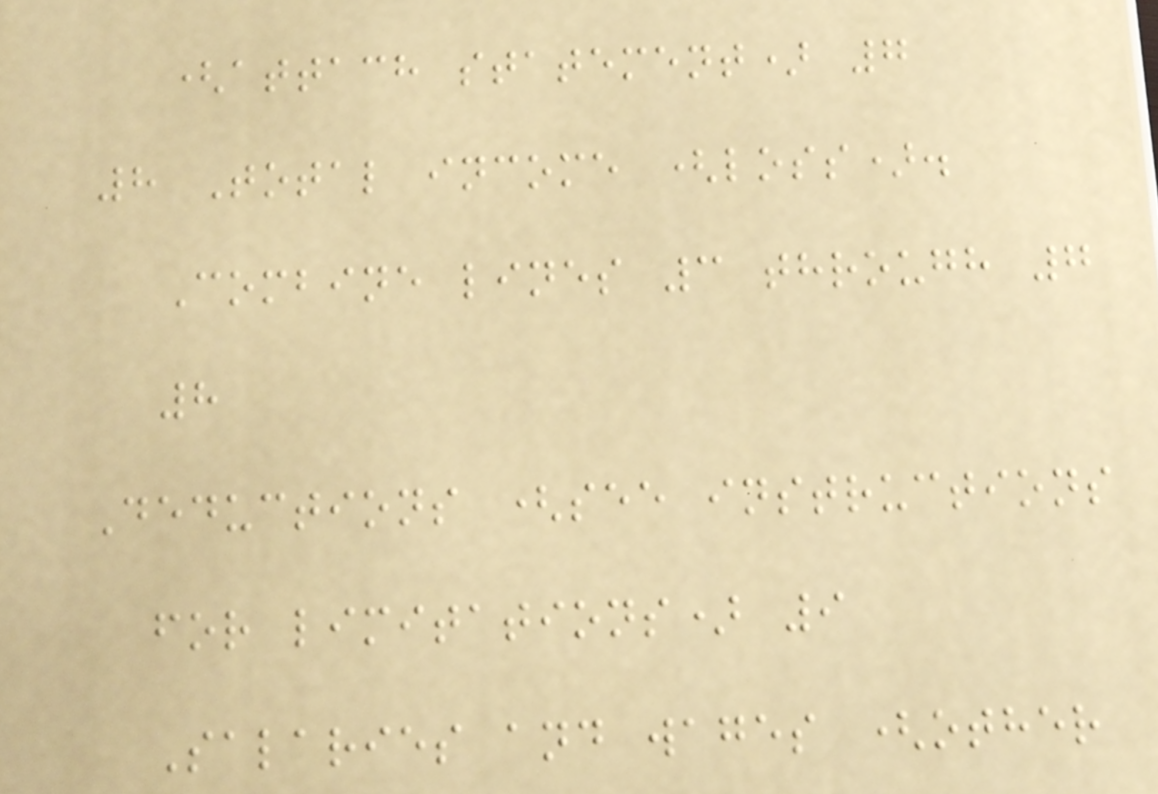(attach statement) 7
8 Total income (loss).
Combine lines 3 through 7
8
Deductions (see instructions
for limitations) 9
Salaries and wages (other
